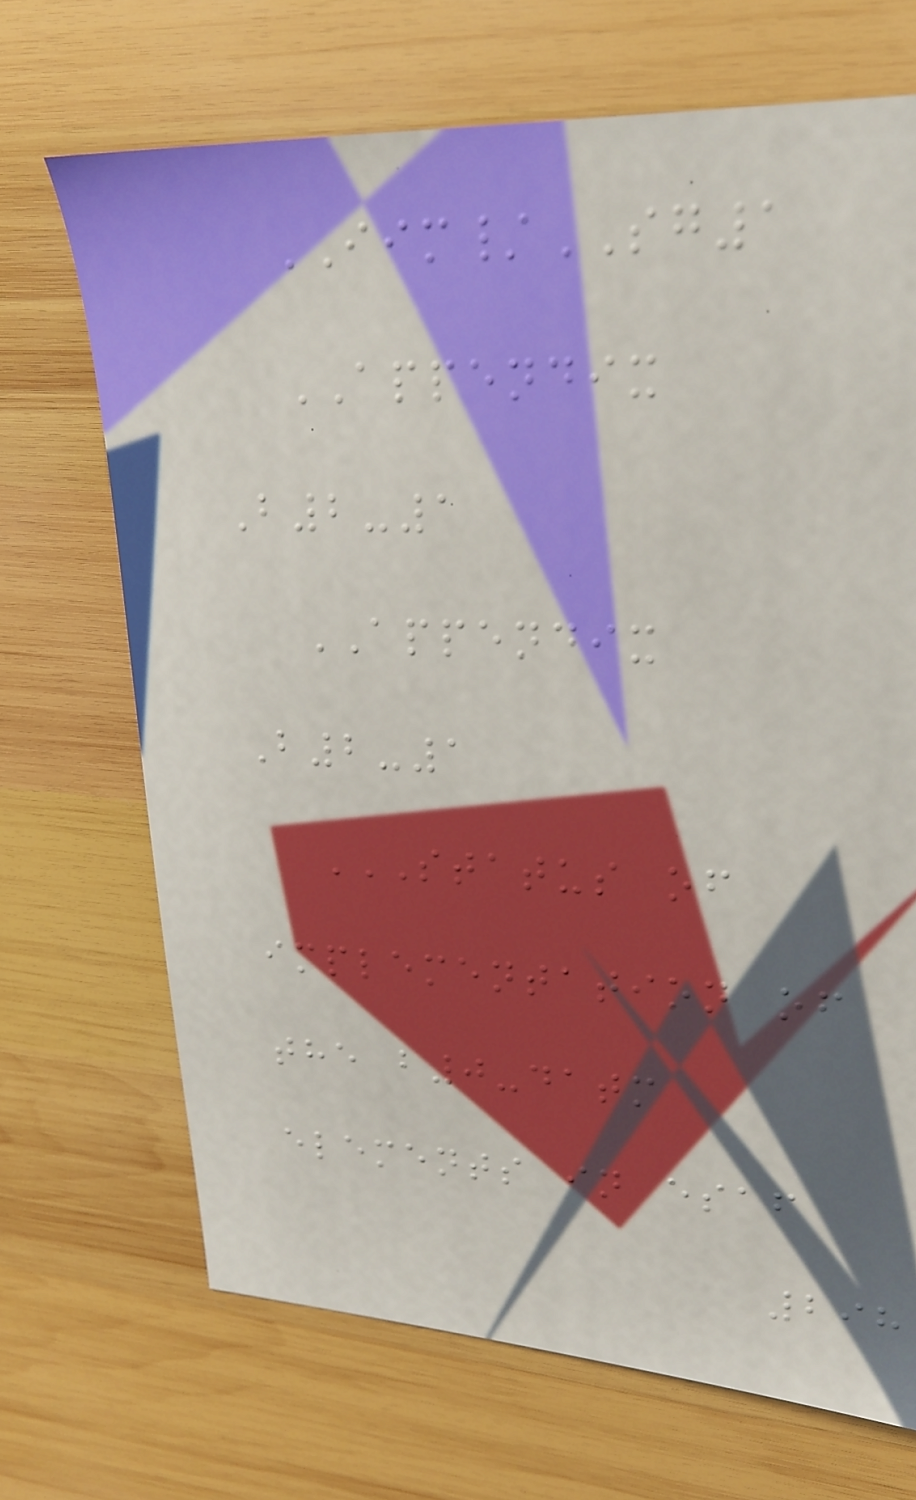IIM/SG1
APPENDIX
B2-1
APPENDIX
B2-1
STATUS OF
IMPLEMENTATION OF
THE B0-DATM
ELEMENTS IN ESAF
298
